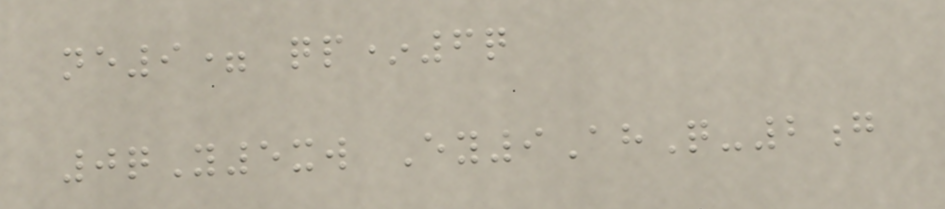ne9= qp*6q
0qY5xw Ey9AhQ-2g
